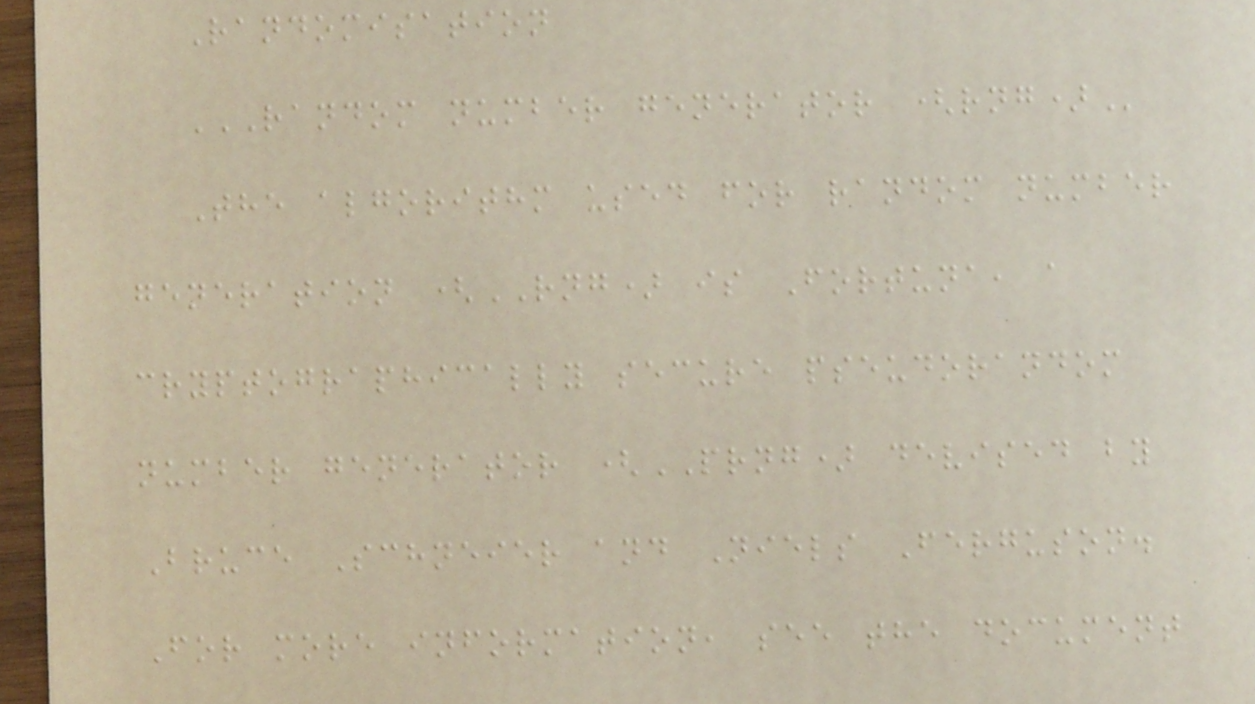Randomisation
RANDOM NUMBER GENERATOR (RNG)
The algorithm used for random number
generation (RNG) is Fortuna, a
cryptographically secure pseudorandom
number generator (PRNG) devised by
Bruce Schneier and Niels Ferguson.
For more information, see the document
